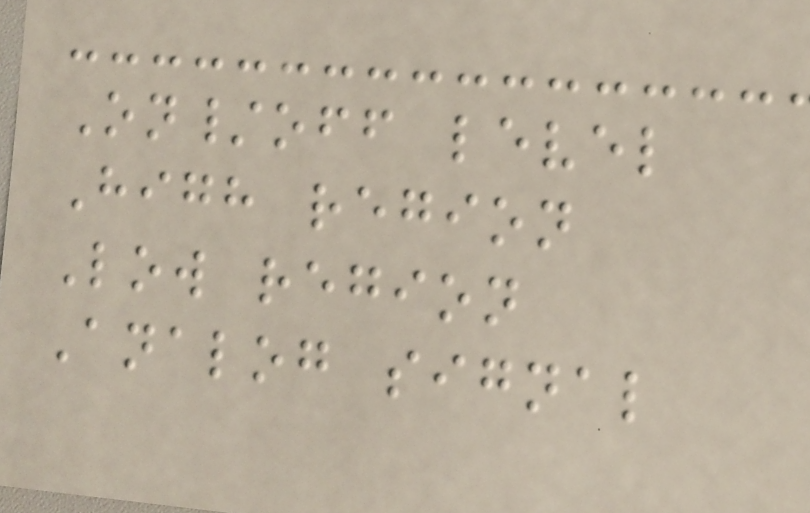On/off level
High region
Low region
Analog signal
